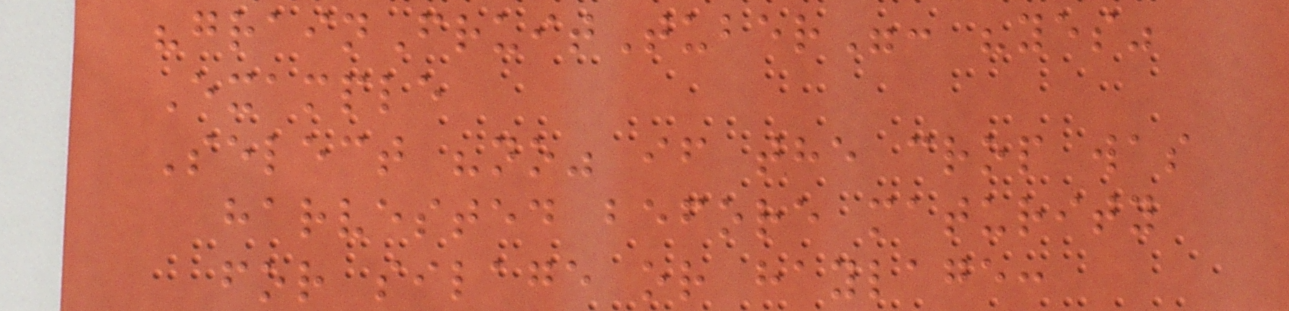"grainFruitTuber": "yes"
Example
Select "no" if the crop was
harvested before maturity
for silage or haylage:
